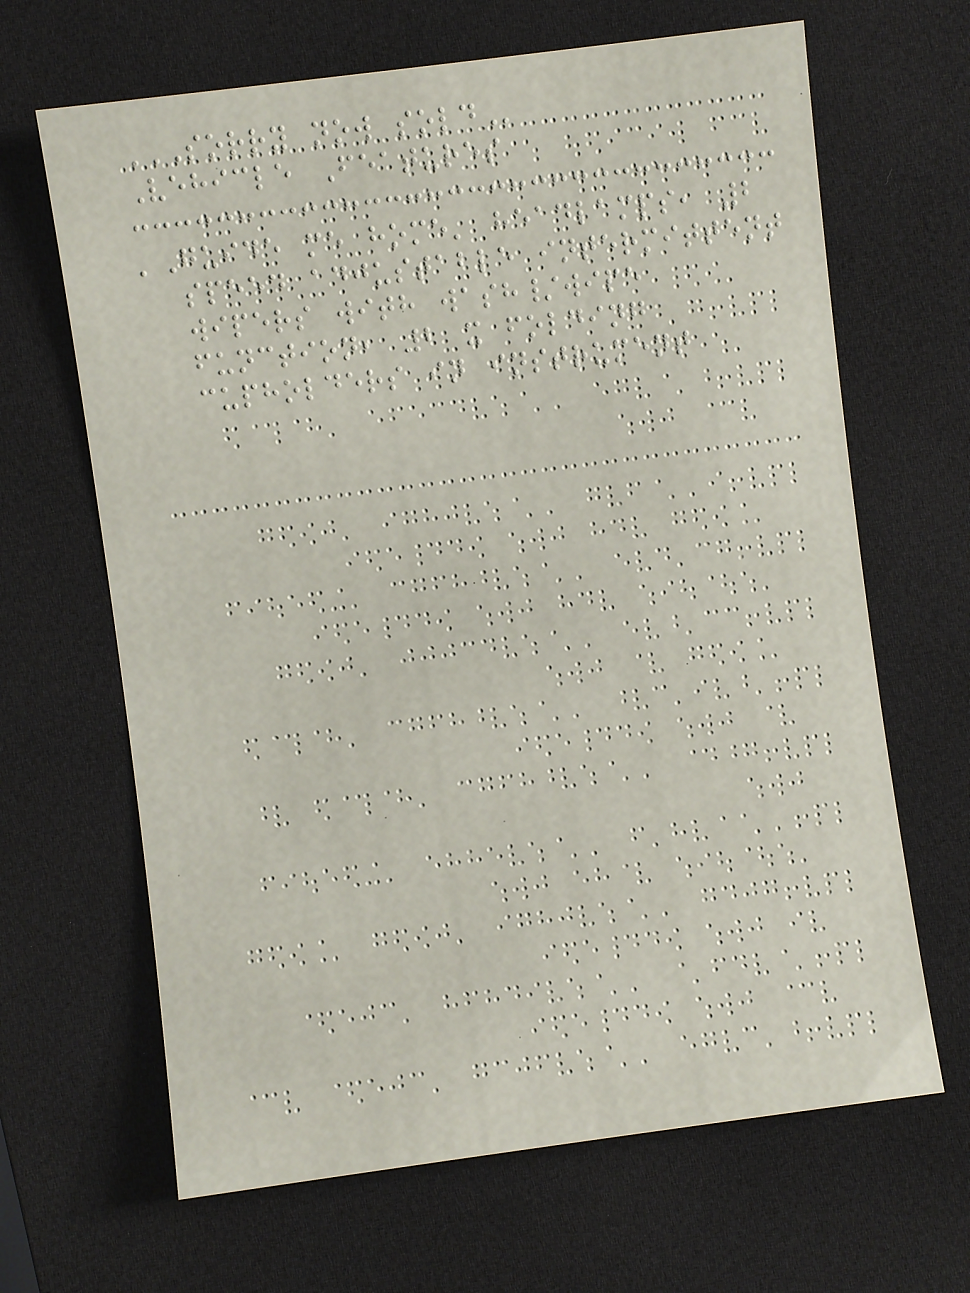SORRY NOW SOLD
Vehicle Features
'Guide me home' headlamps, 2
speed adjustable intermittent
wipers with wash/wipe
function, 2 x folding
cupholders in instrument
